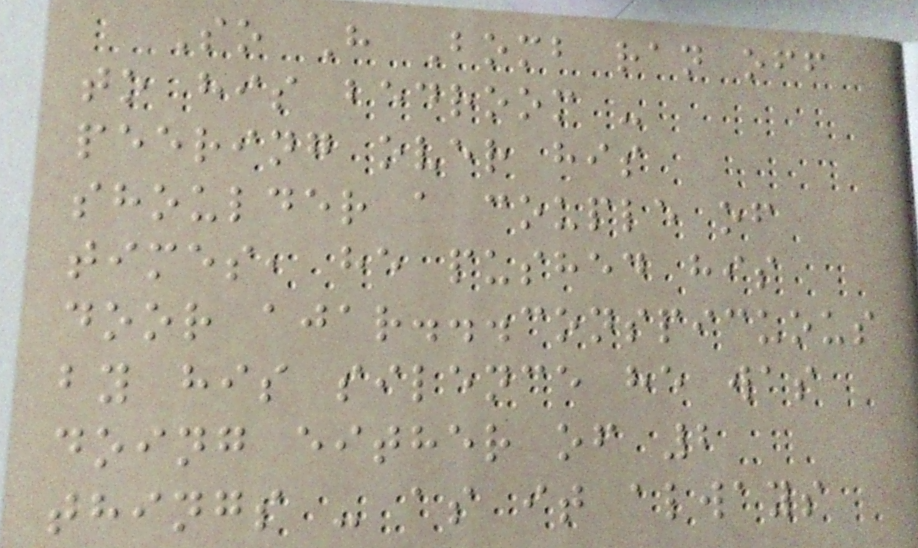So H Bomb ran off
to his bedroom -
peering over his
shoulder a couple of
times, he pushed his
door ajar...conspicuous
by his silence he was
doing either of 2
things - as it always
